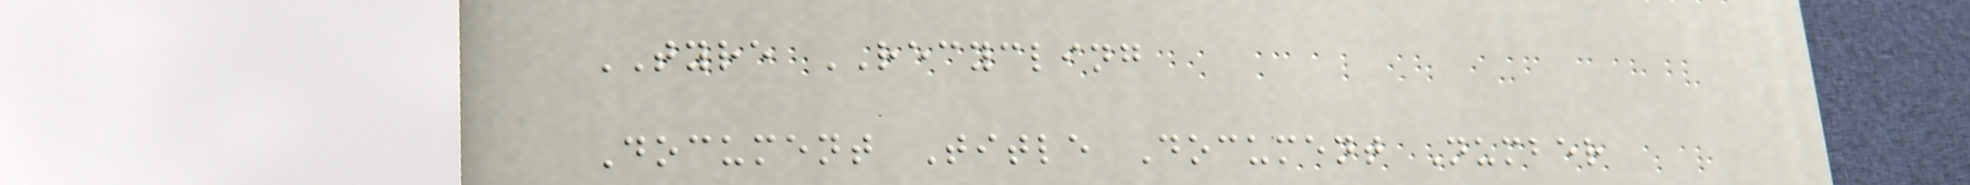TYRE RECYCLING
Document Title Document Number
